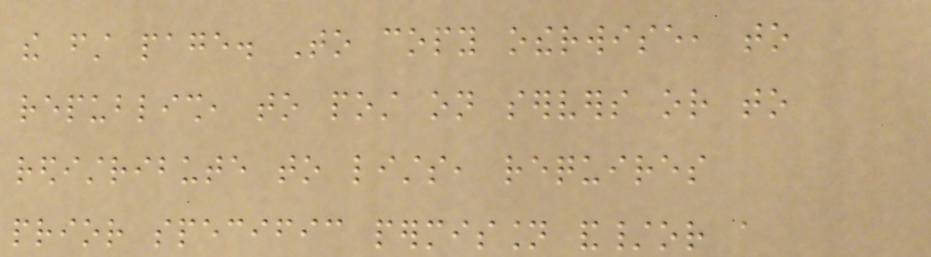the first page. To copy otherwise, to
republish, to post on servers or to
redistribute to lists, requires
prior specific permission and/or a
